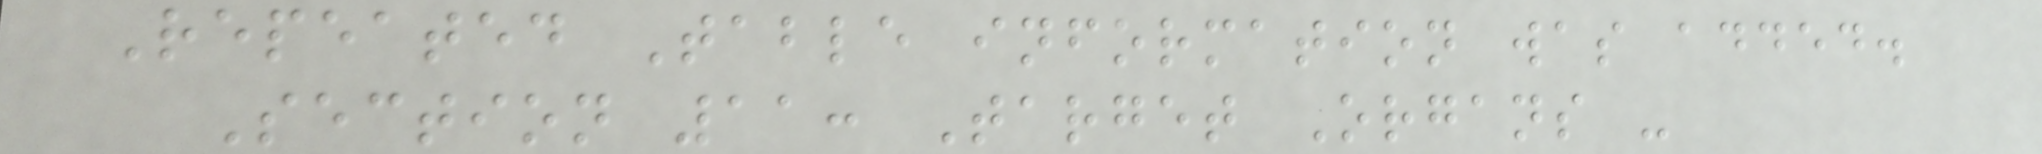Repeated Table information was added.
Section 11: Target Organs -
